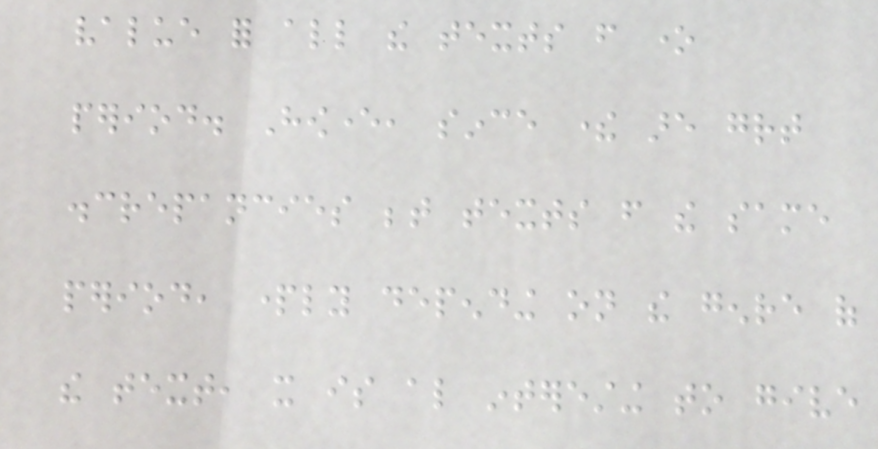value for all the texts from one
period. However, since there are great
discrepancies between texts from the same
period, partly depending on the genre of
the text, it is also interesting to give
